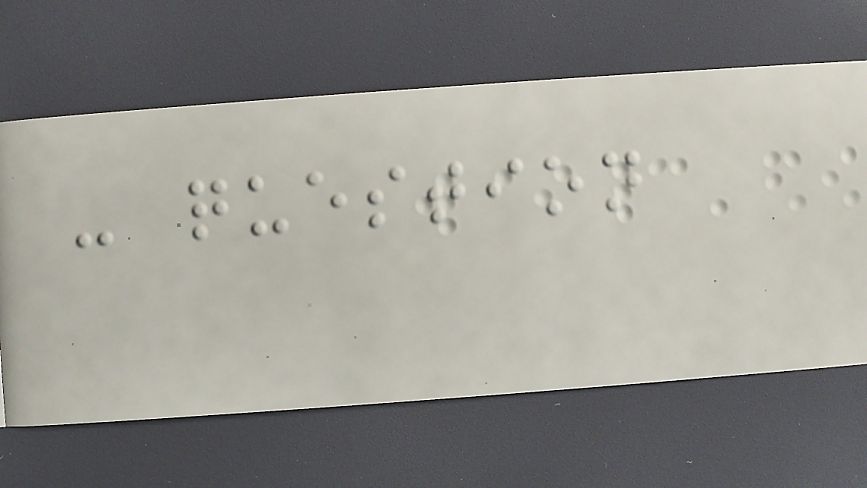- question
